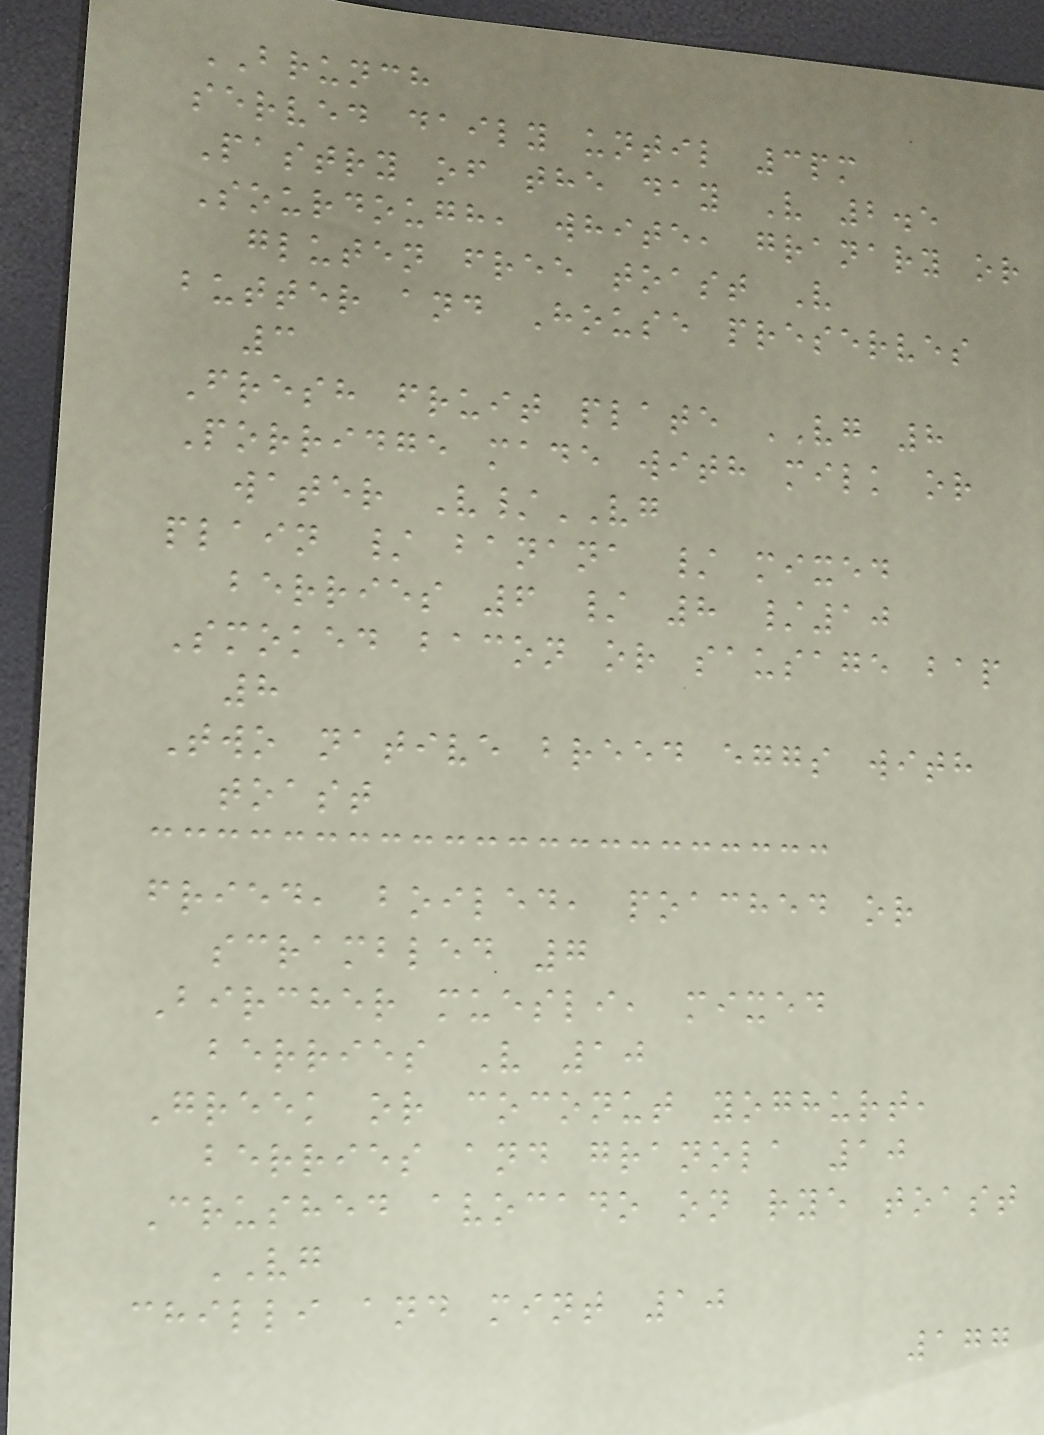BRUNCH
served daily until 3pm
Pastry of the day V 2.5
Sourdough, white, granary or
gluten free toast V
butter and House preserves
3
Fresh fruit plate VG 8
Porridge made with milk or
water V/VG
plain / banana / mixed
berries 6 / 8 /10
Smoked bacon or sausage bap
8
Two native breed eggs with
toast
fried, boiled, poached or
scrambled 7
Bircher muesli, mixed
berries V 10
Greek or coconut yoghurt,
berries and granola 10
Crushed avocado on rye toast
VG
chilli and mint 10
177
